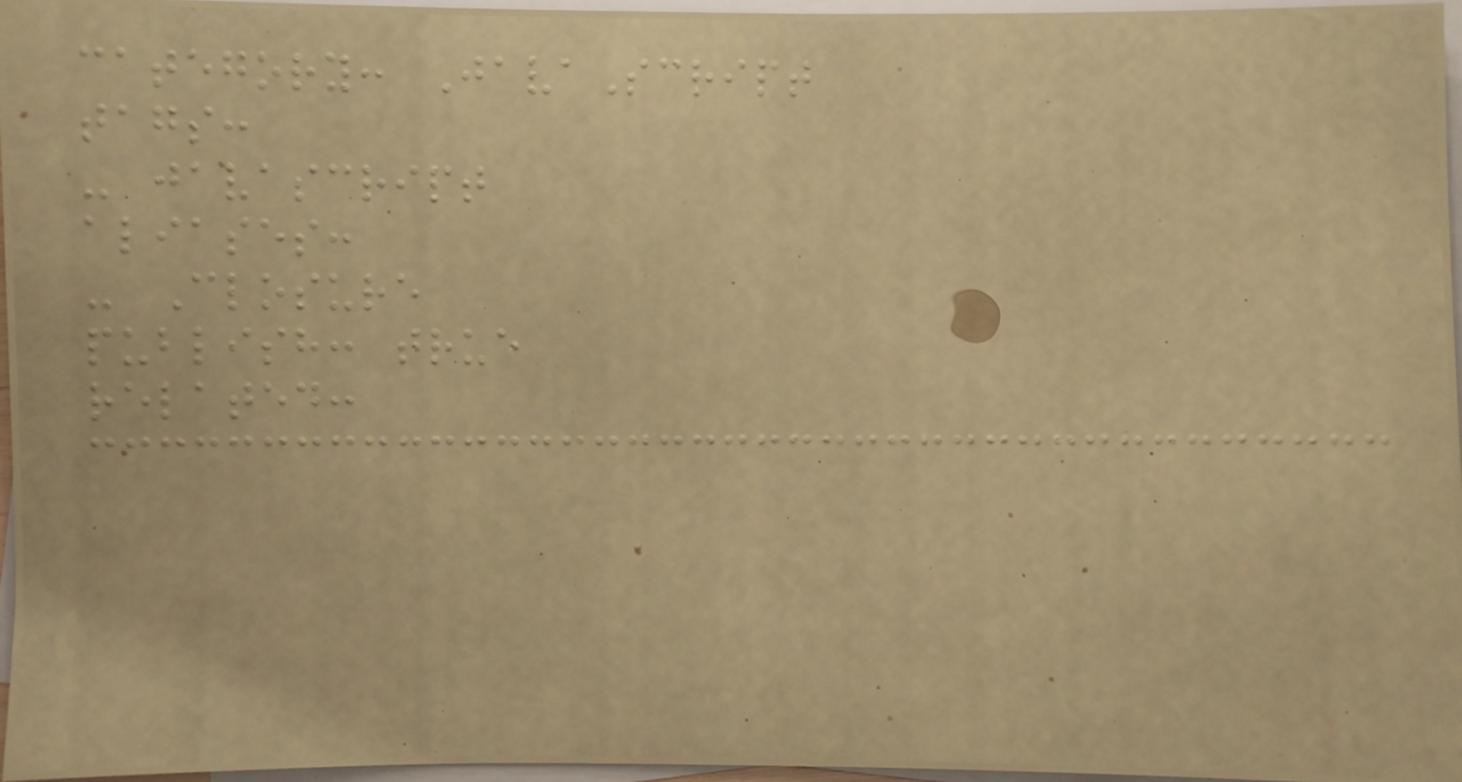category: JavaScript
tags:
- javascript
aliases:
- Closure
publish: true
related:
